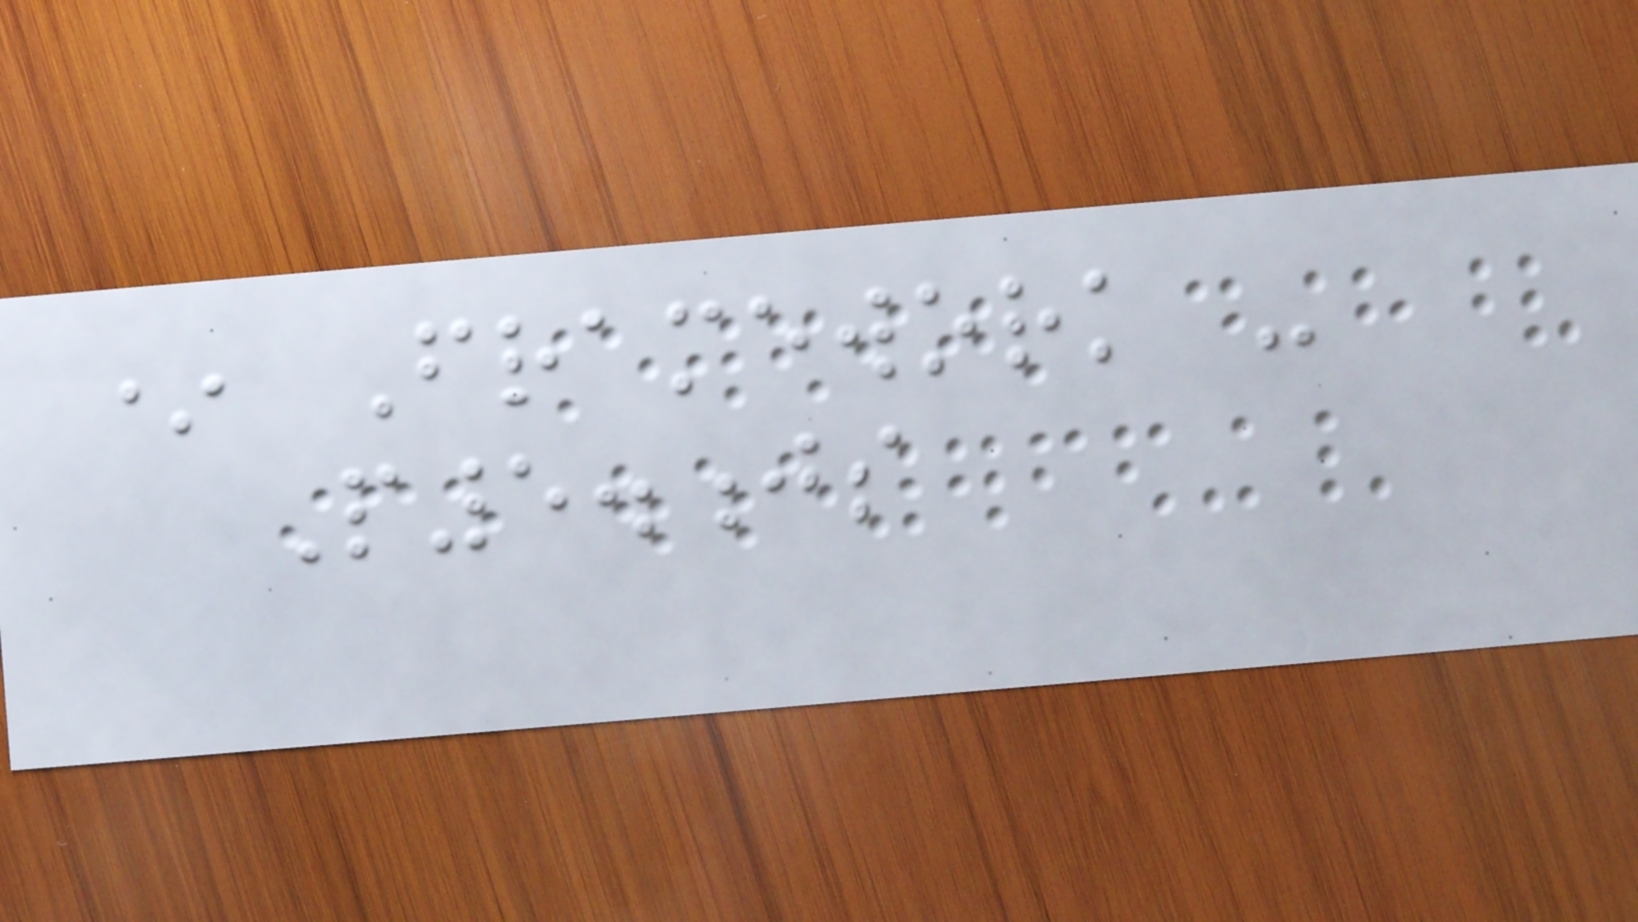* Framework -
P5.js
